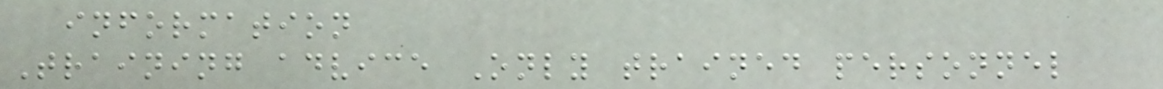information
Training advice Only trained personnel
